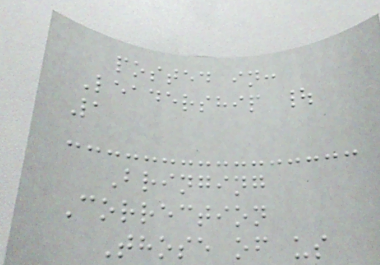posted in:
Leadership |
1
Bringing
Correction
Those of us
